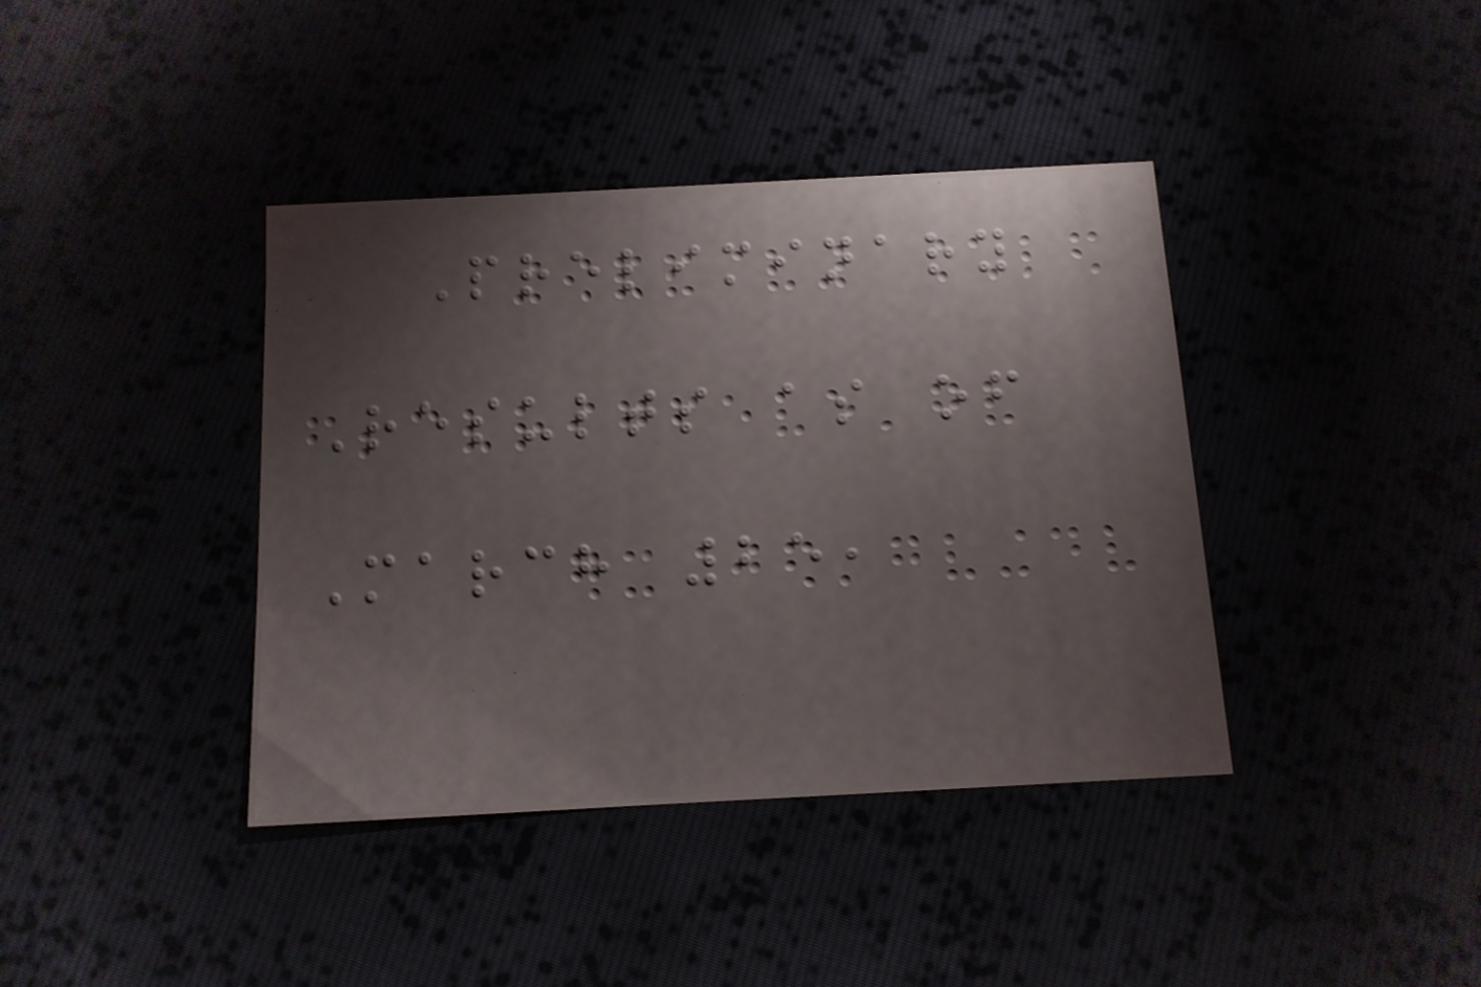Preliminary
Results as of
March 25,
